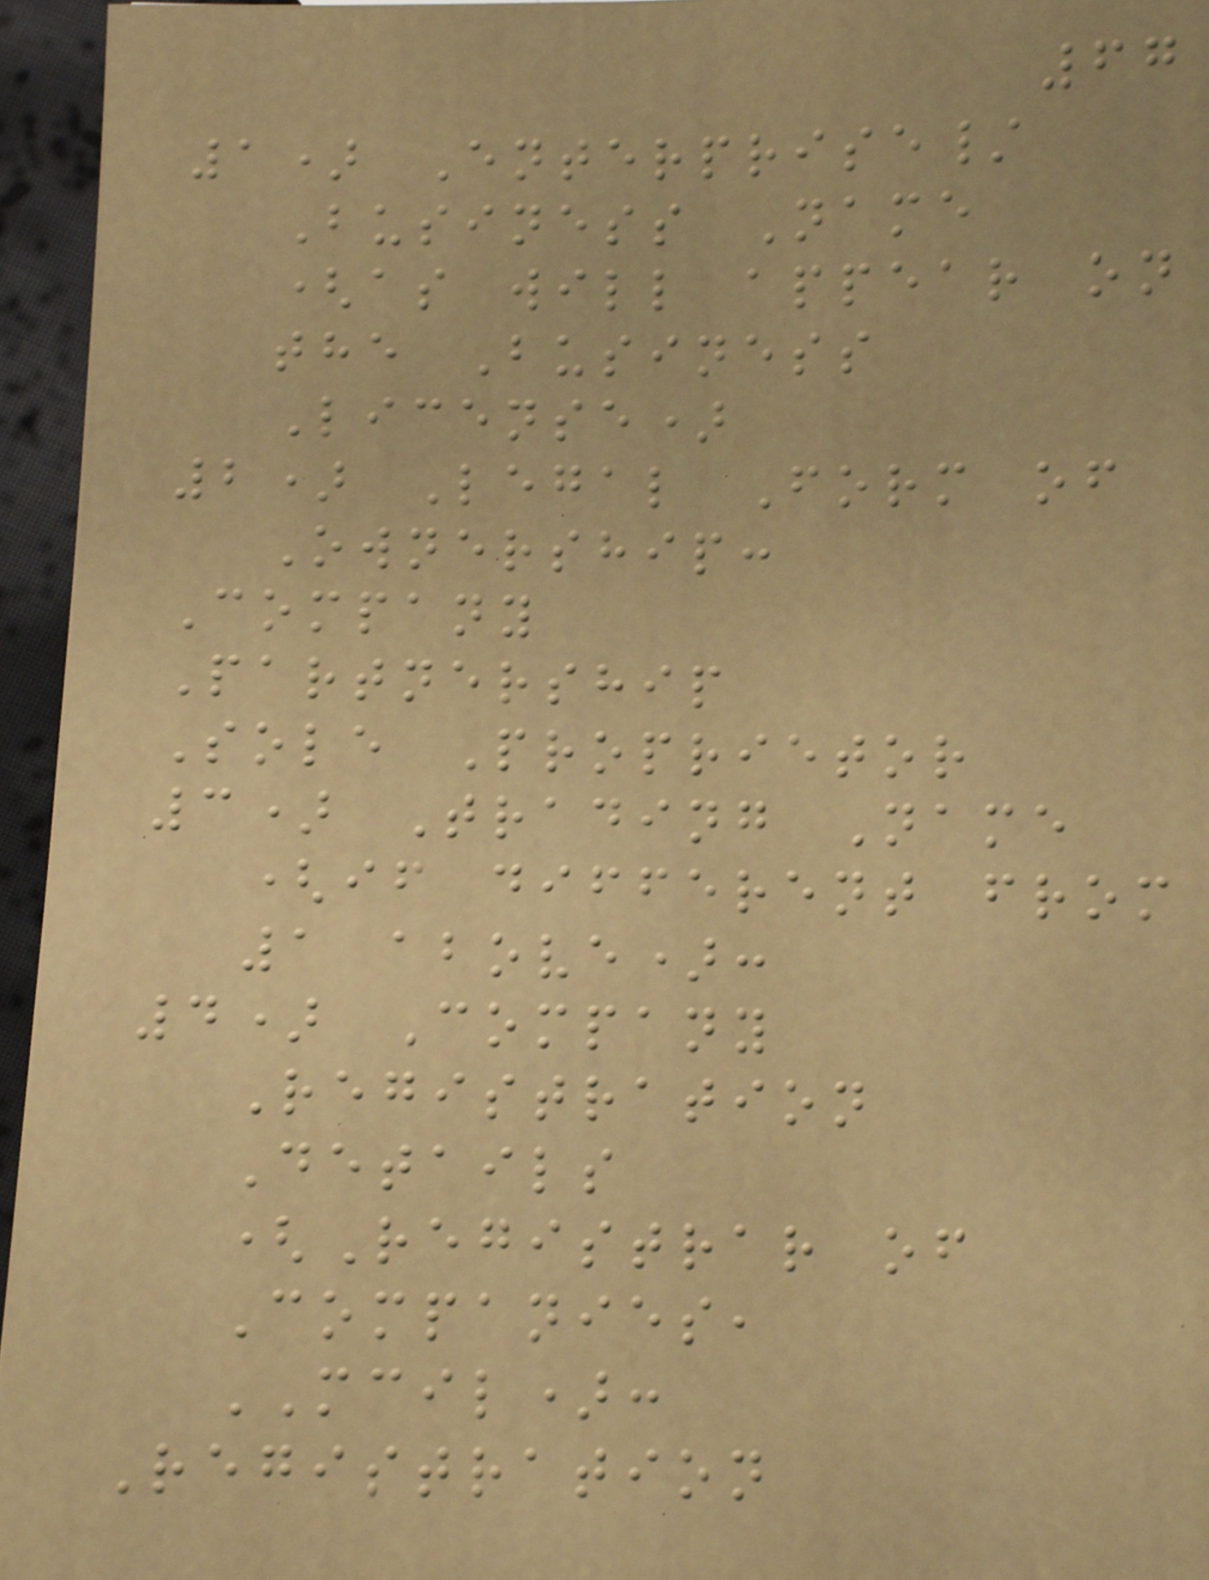67
1) Enterprise/
Business Name
(as will appear on
the Business
License)
2) Legal Form of
Ownership:
Company
Partnership
Sole Proprietor
3) Trading Name
(if different from
1 above):
4) Company
Registration
Details
(Registrar of
Companies,
MCIL):
Registration
